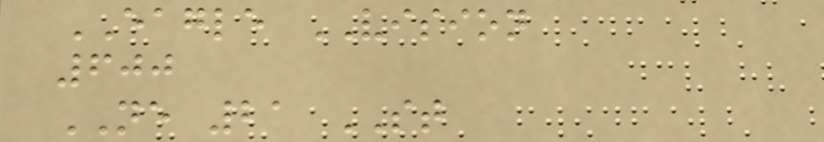EAGLE VISION
600
NE 21 ST
